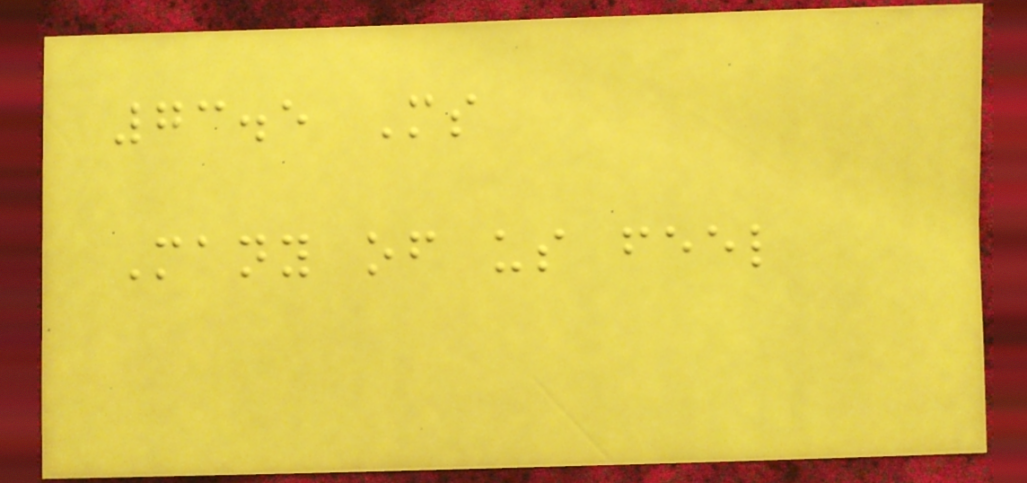73.5 Ms
Many of us feel
